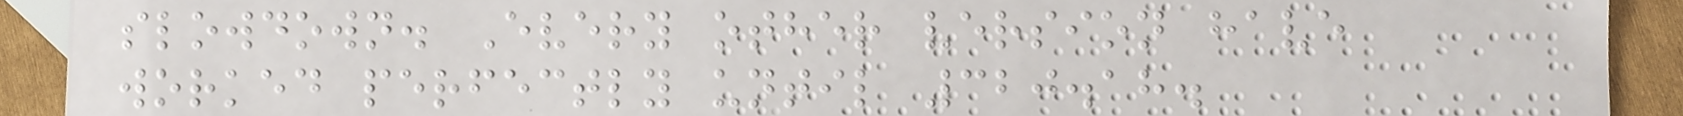slowdown. Every other version have
worked perfectly until 320.18.
